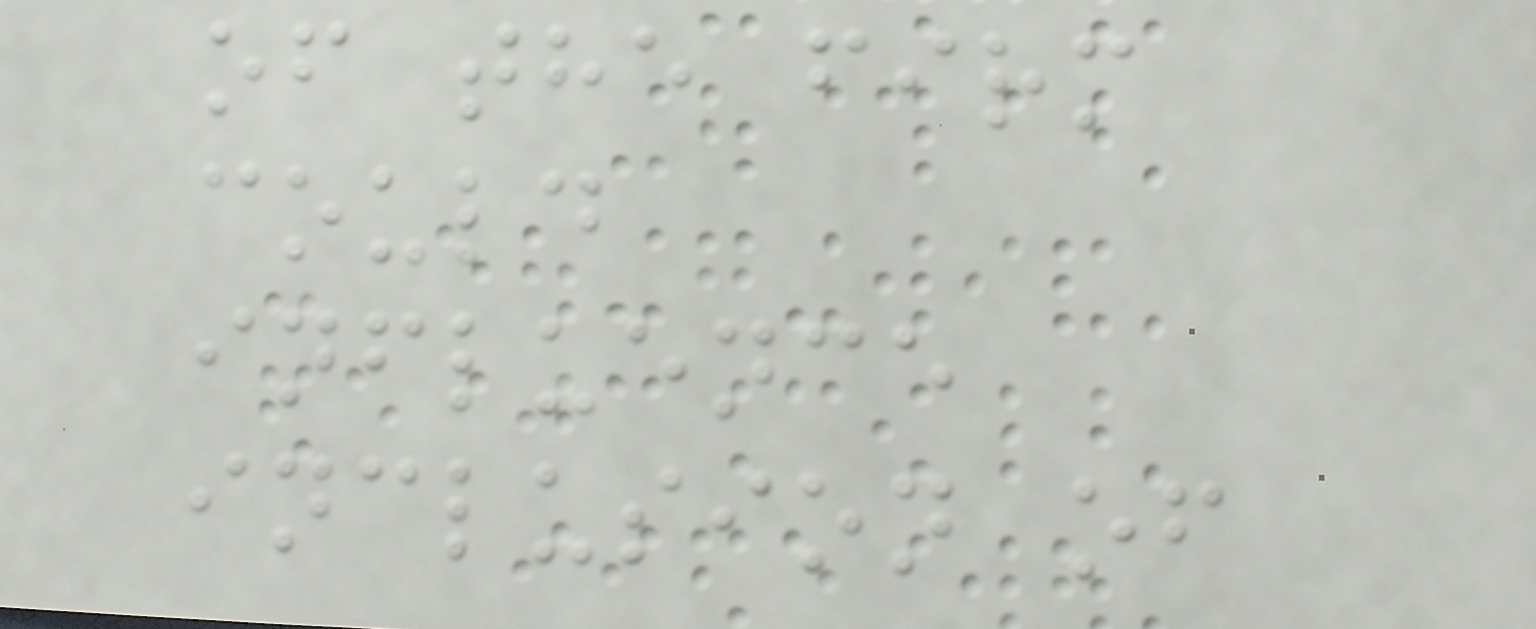of the firm
could
influence
inclusion of
